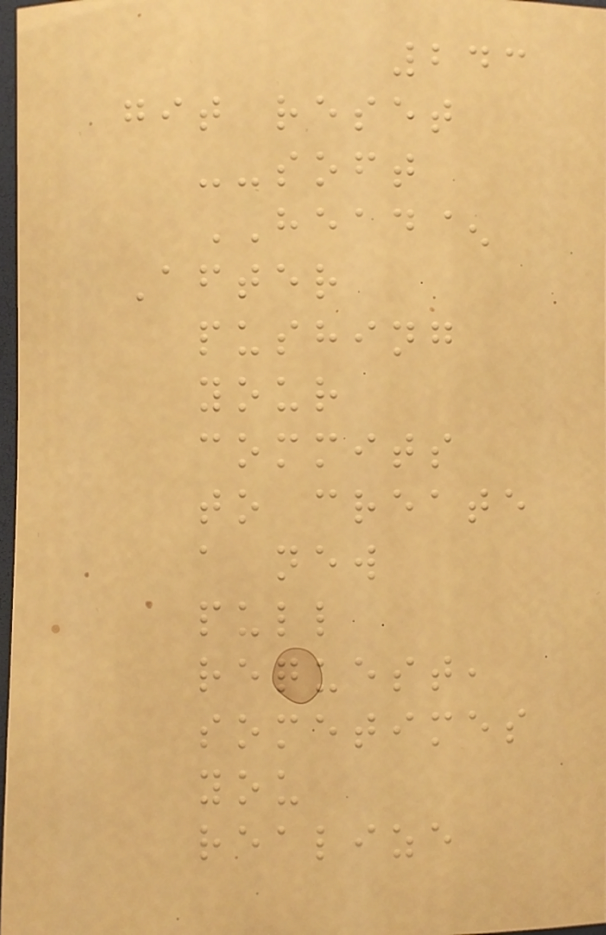243
git reset
--soft
HEAD^
After
pushing
your
commits
to create
a new
pull
request,
sometimes
you
realize
